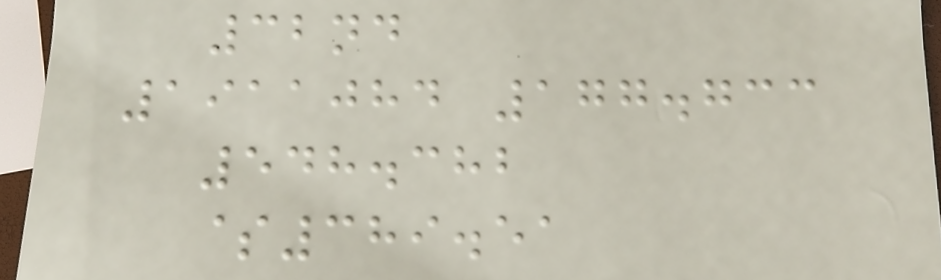32nd
1911084 177.733
548.382
$389.51
